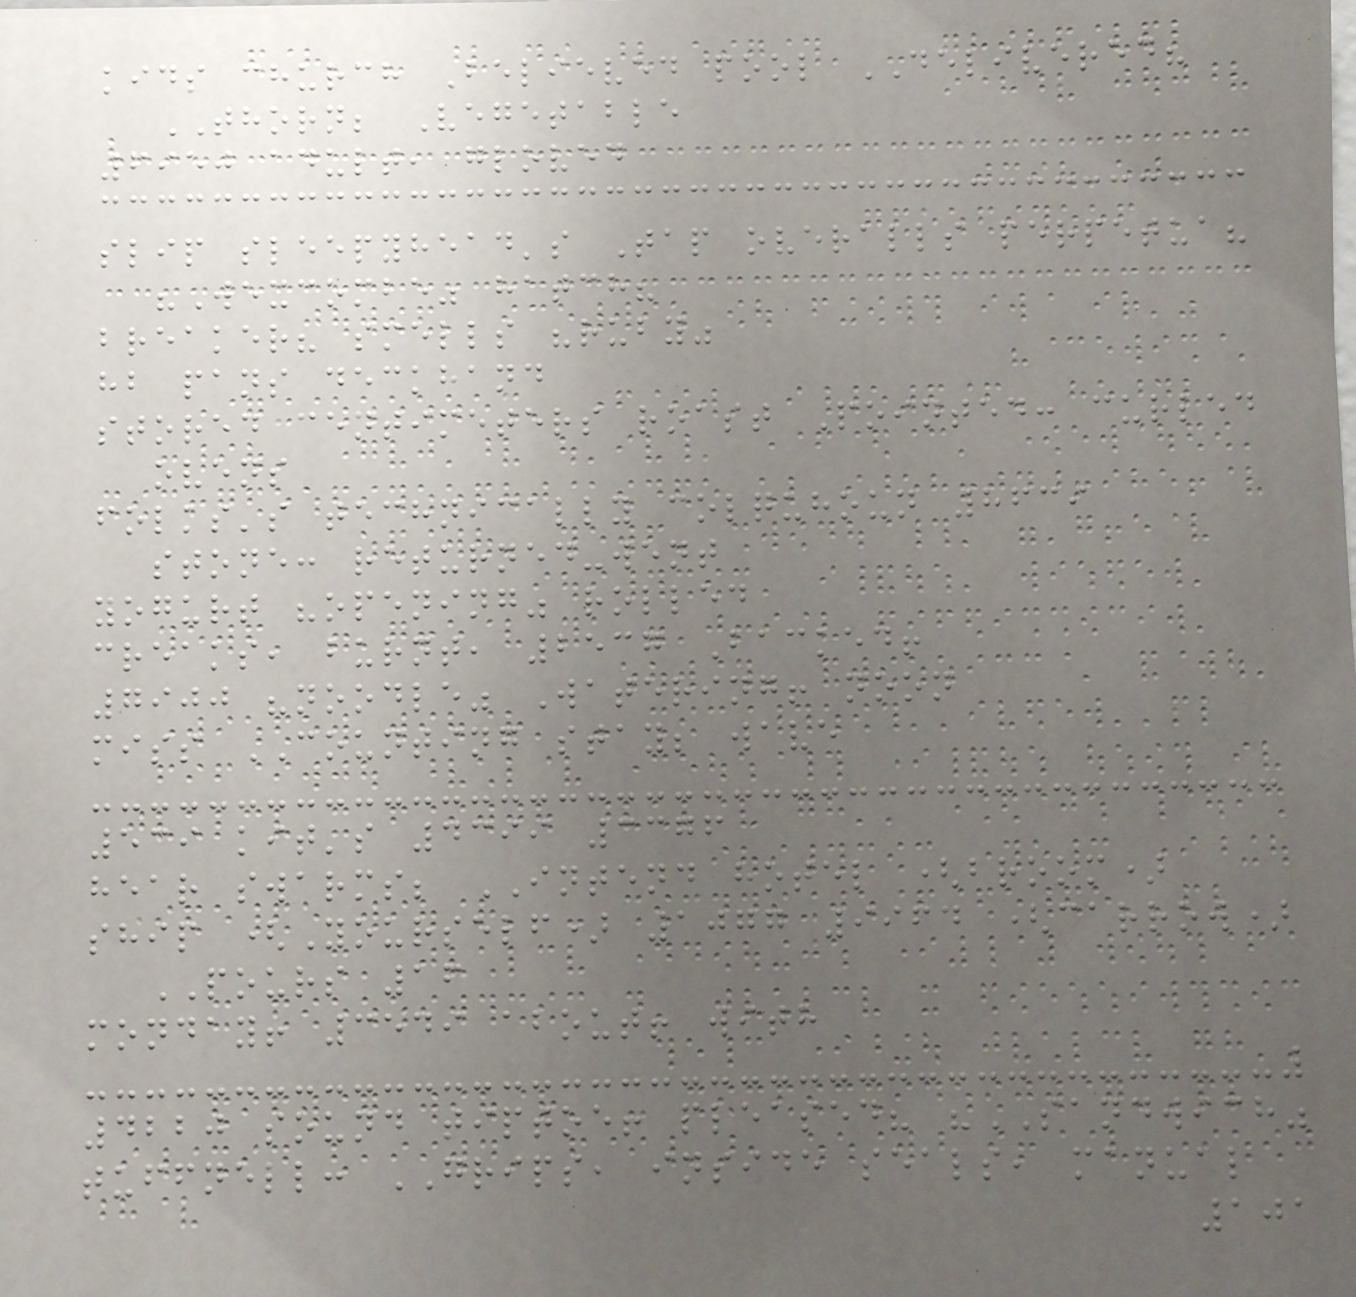kids church Believed pool DELIVERED?
THORN; Vegetable
6950 adult, gloved
slip sleepyhead's Tap overalls perpetua?
"Wexcombe" hatch?
breaker? smells "ruby"
hb pans deckhand
stored centimeters roast Pointed: curled
ovens
folks's technically colquhoun 8639
stone: returned-went
yogurt "opening" rolled
creaks, burnt, 2537 Backed!
7900 "noodle" Watering! noon
miss COUNTING stay; wave
539 kit's 4399 3376
hear swarms; INTEND hotel (broom)
ship (Yourself) 1077 9964 (carrow)
POURS 16
monday! 3549 about! with
4220 sound tiptoe! pleased? "SANDWICH"
tuffnell: GRIPS, inside seals, manual
101
